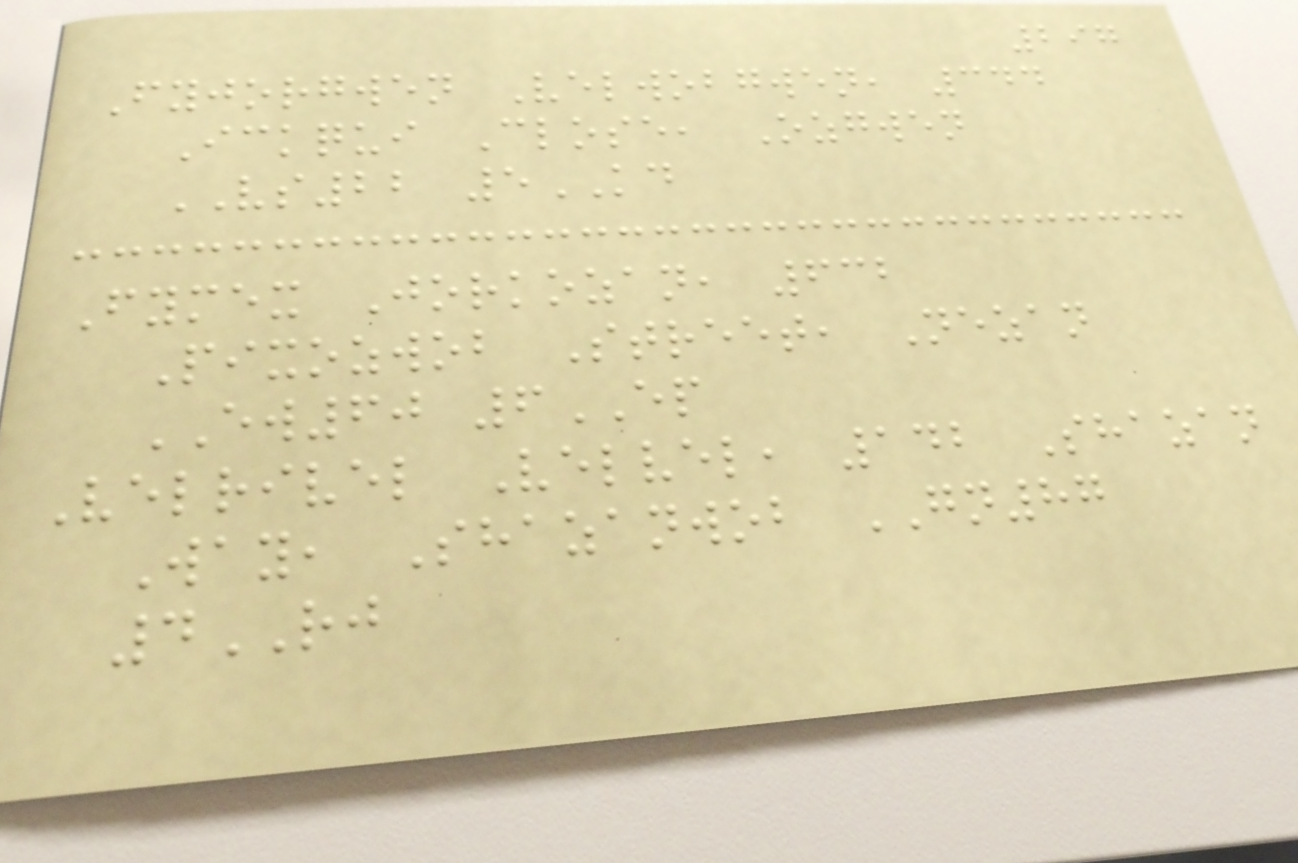297
Fyjorgwen Velwobgwen, 344
Ickqui Close, Ozgwen
VS22 5KD
Fymex Jorkozan, 632
Pixozwob Street, Nezan
EW60 6EP
Velrivel Velvel, 142 Shazan
Way, Shazanwob GN87
4RJ
